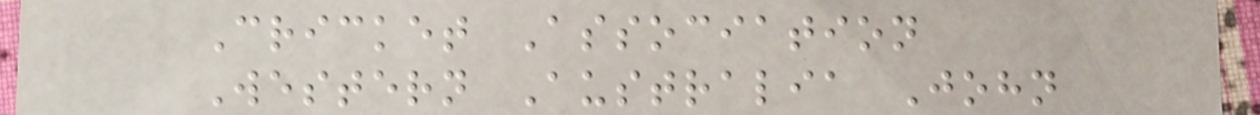Cricket Association
Western Australia John
